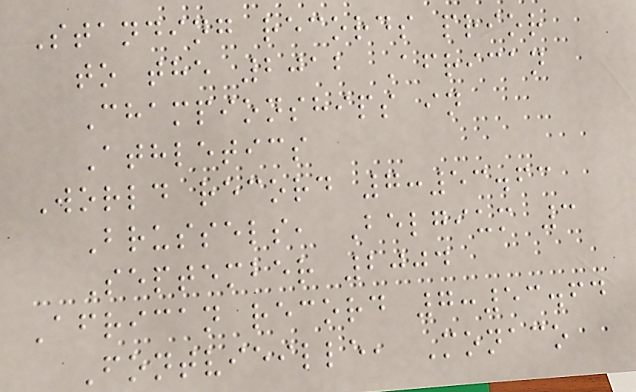Standing records prior
to the 2012 African
Championships in
Athletics
World record 7:53.63
Brussels, Belgium 3
September 2004
African record 7:53.64
Fontvieille, Monaco
